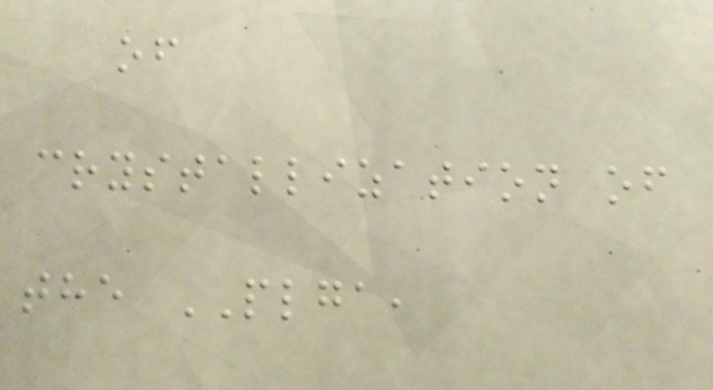of
crystallization of
the PLGA,
